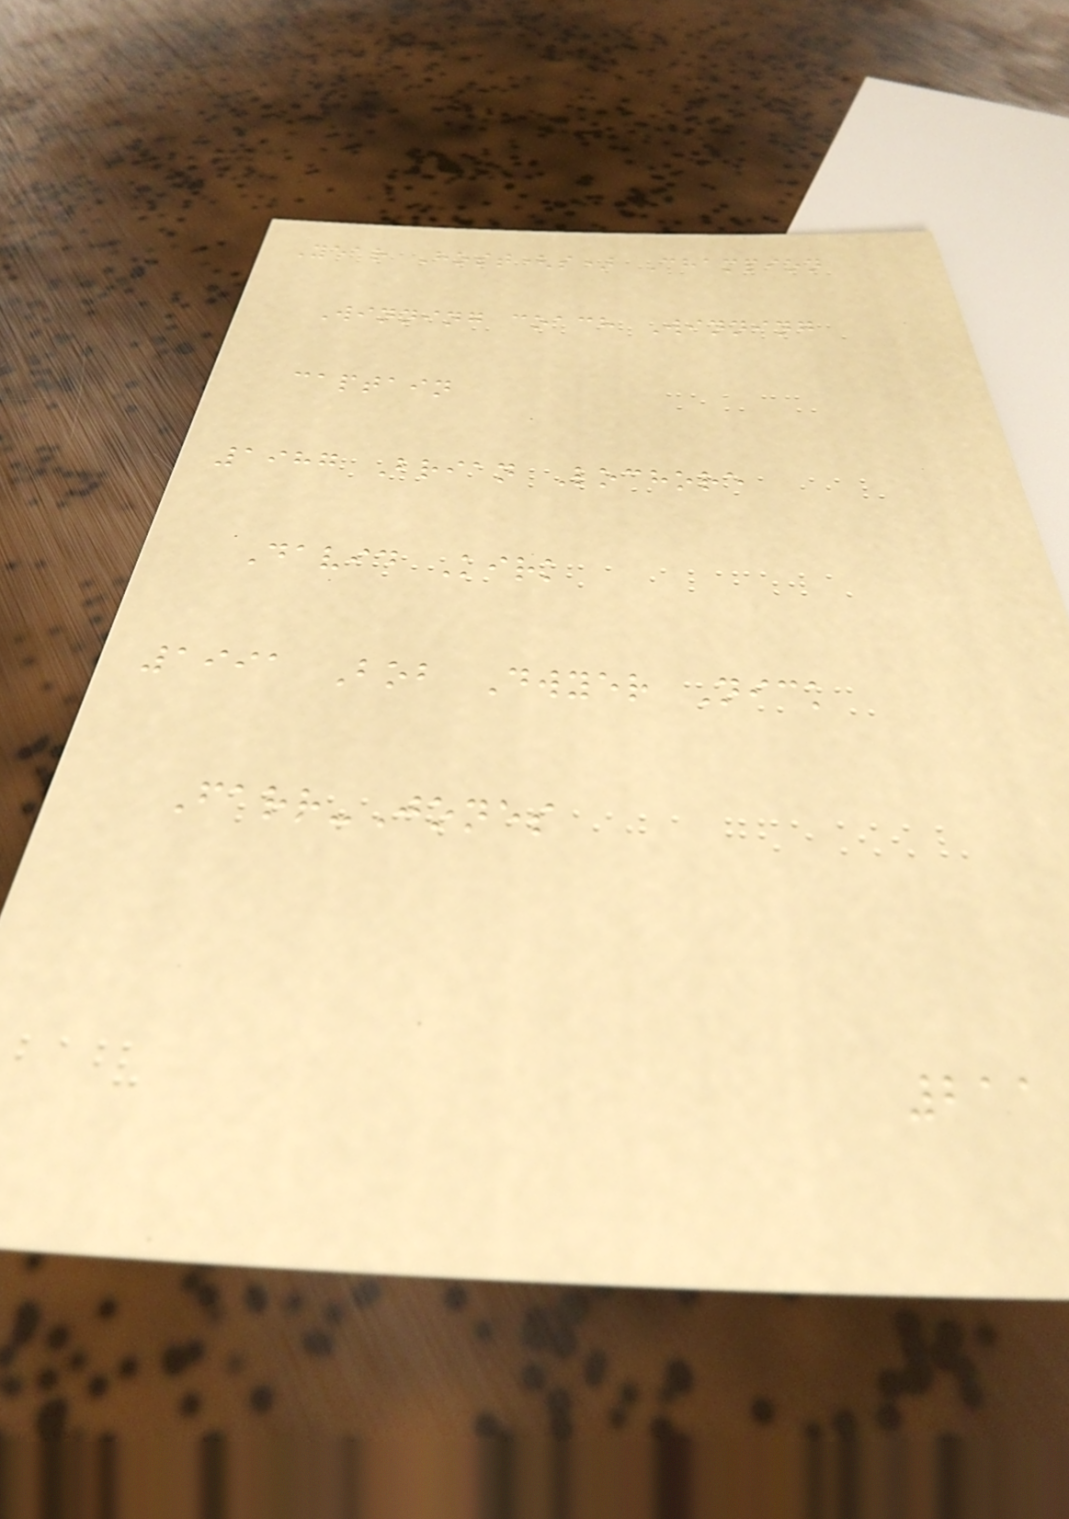Year Host(s) Champion
Winning coach Winning
captain
1987 Brian Lochore
David Kirk
1991 Bob Dwyer Nick
Farr-Jones
211
